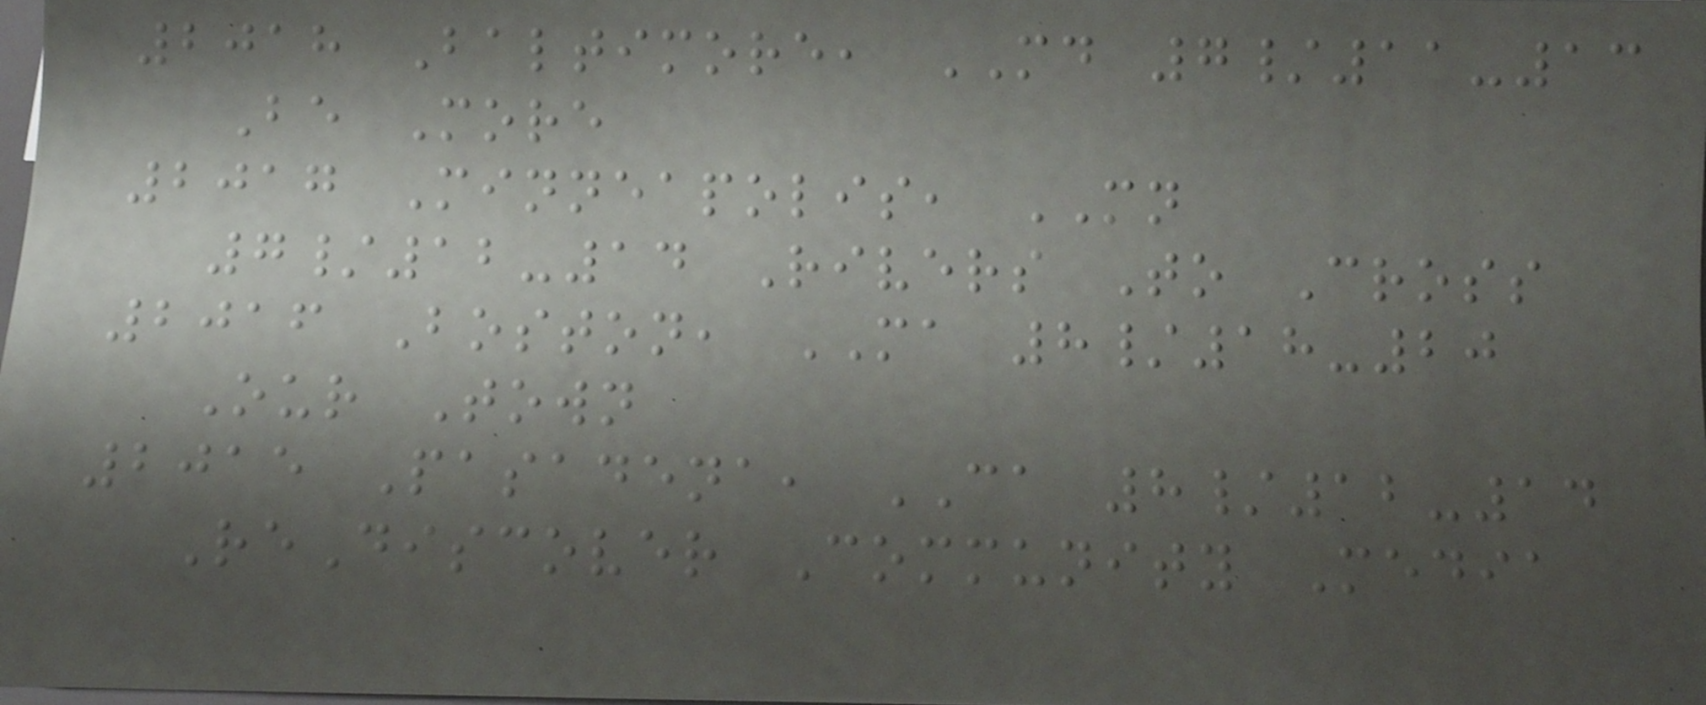2018 Baltimore, MD 7/11-13
Be More
2017 Minneapolis, MN
7/12-14 Rivers To Cross
2016 Boston, MA 8/18-20
Our Town
2015 Pasadena, CA 8/12-14
ReDiscover Community Media
